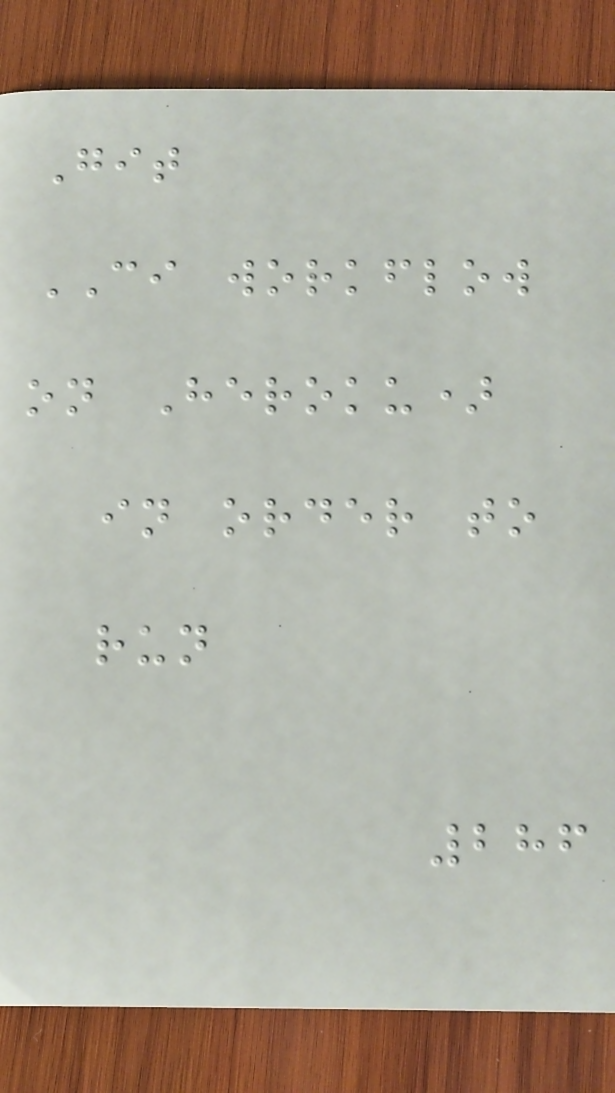Git
CI workflow
on Heroku)
in order to
run
286
